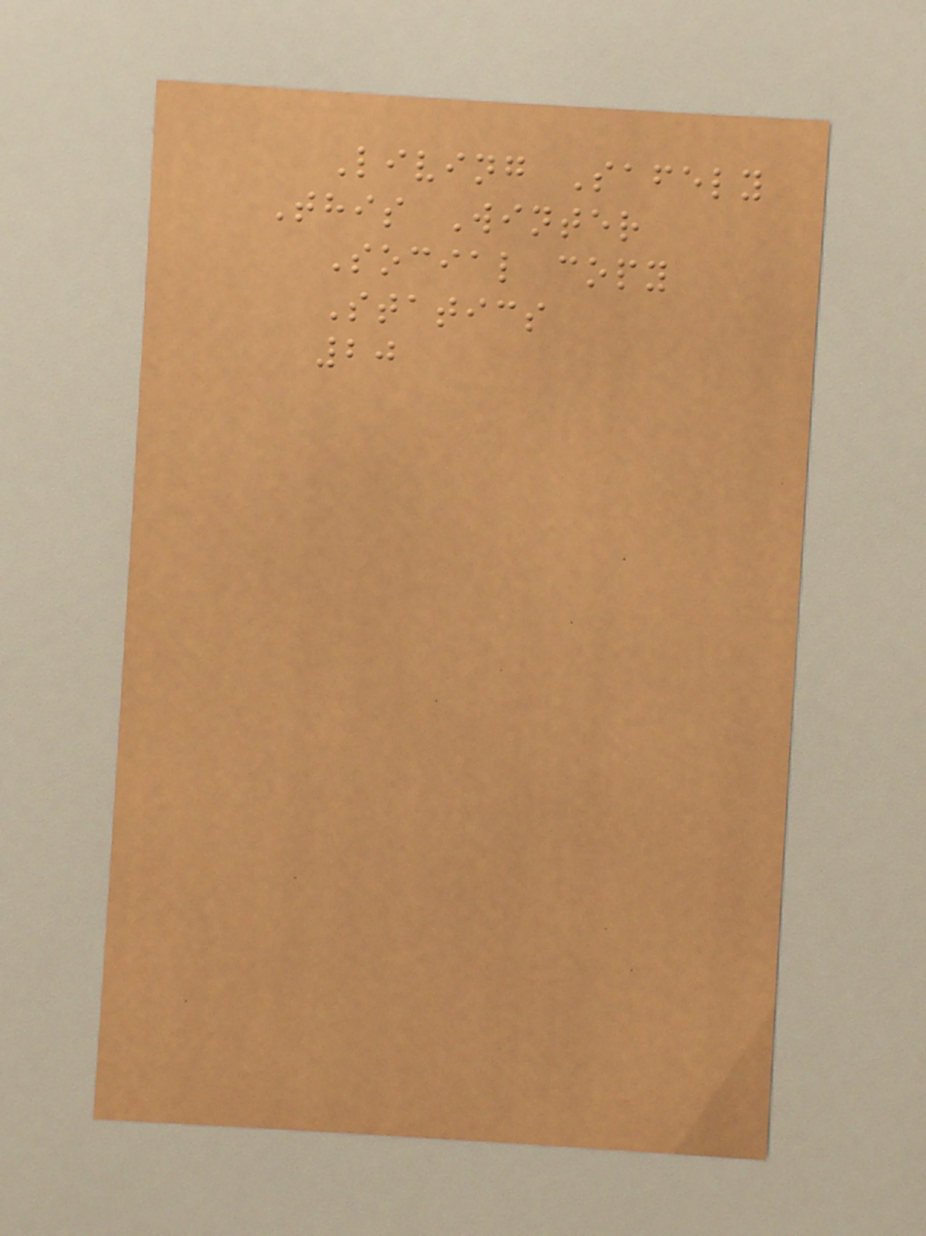Living Safely
This Winter
Social copy
Statics
20
